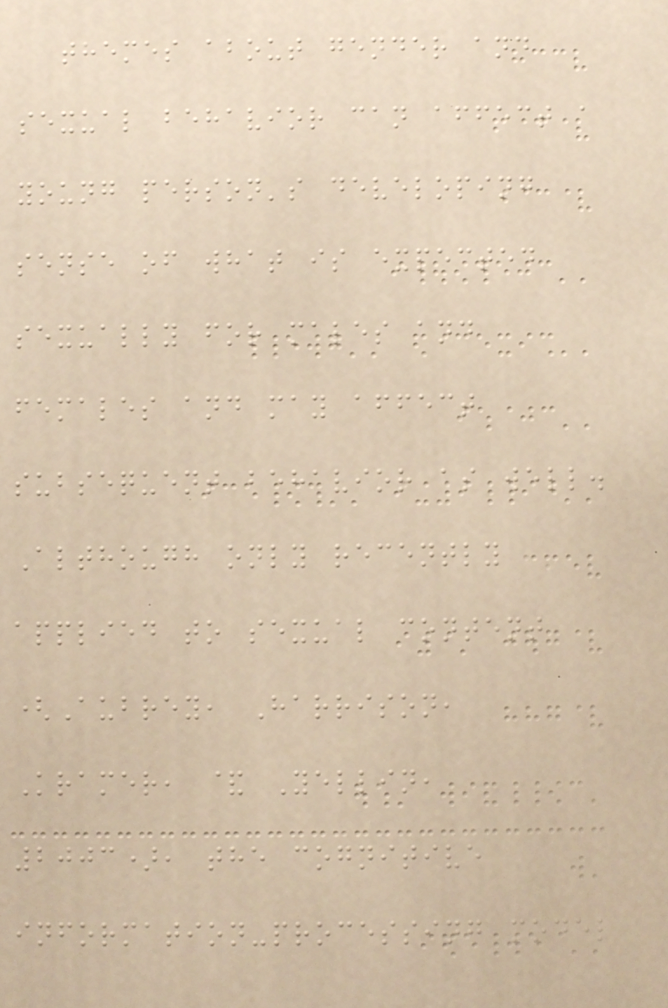themes about gender and
sexual behavior can affect a
young person's developing
sense of what is expected
sexually for males and
females and may affect
subsequent behavior as well.
Although only recently
applied to sexual content
(Aubrey, Harrison,
Kramer, & Yellin,
2003), the cognitive
information-processing model
